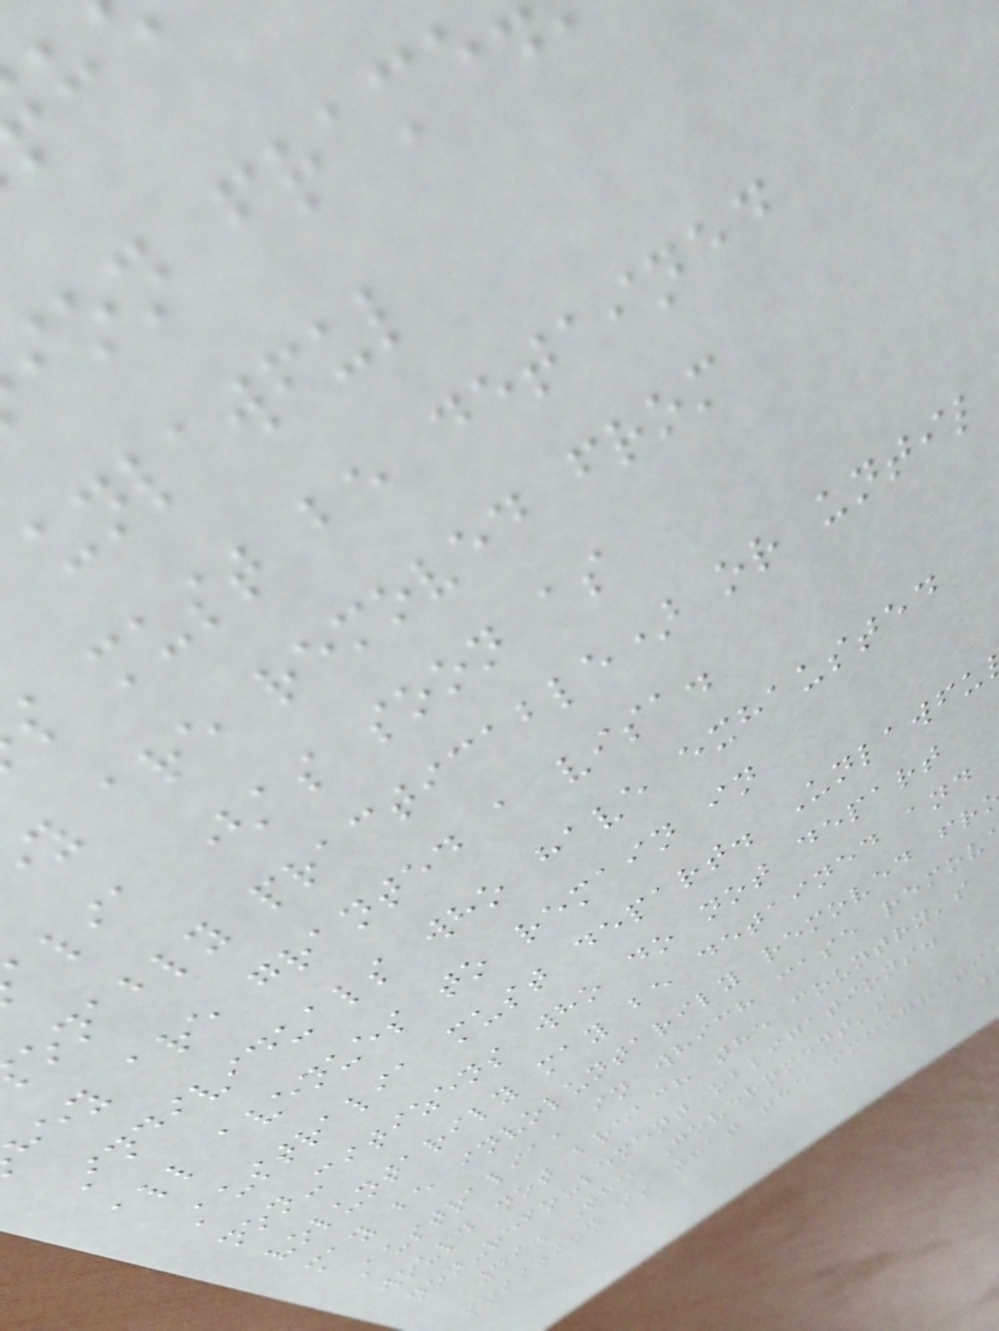ion frame
unlawful
s must be detained
y are removed from
alia (as soon as
onably practicable) or until
hey are granted a visa.
Individuals who have exhausted
all avenues to remain in
Australia must depart. Unlawfu
non-citizens who do not depart
voluntarily may be detained and
may be involuntarily removed fr
Australia, in which case remov
would not breach the country's
non-refoulement obligations.
49. The Government's
position is that the immigrati
